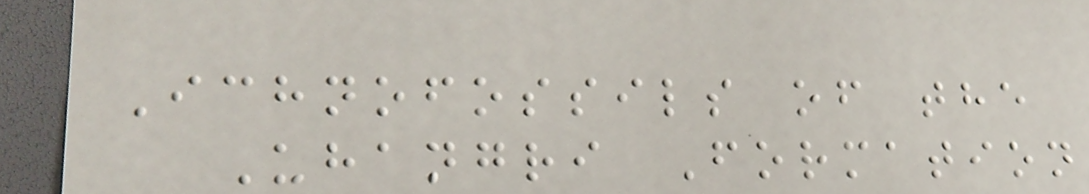Ichnofossils of the
Uhangri Formation
